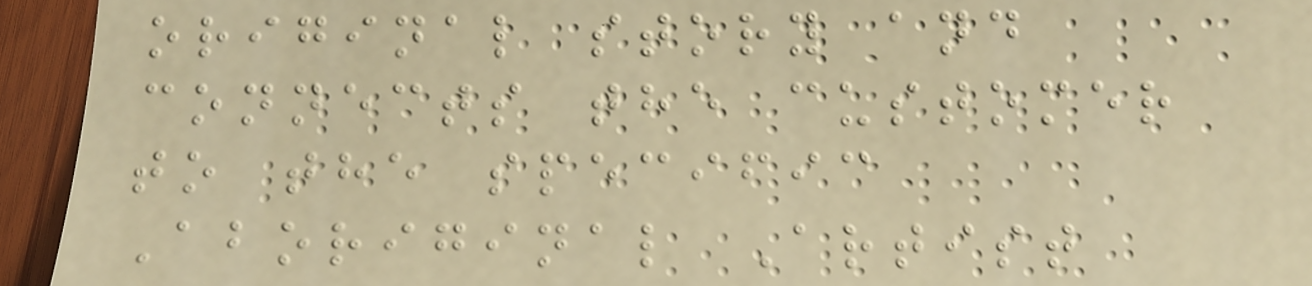original story and
connects the customer
to the specific
Aboriginal Artist
